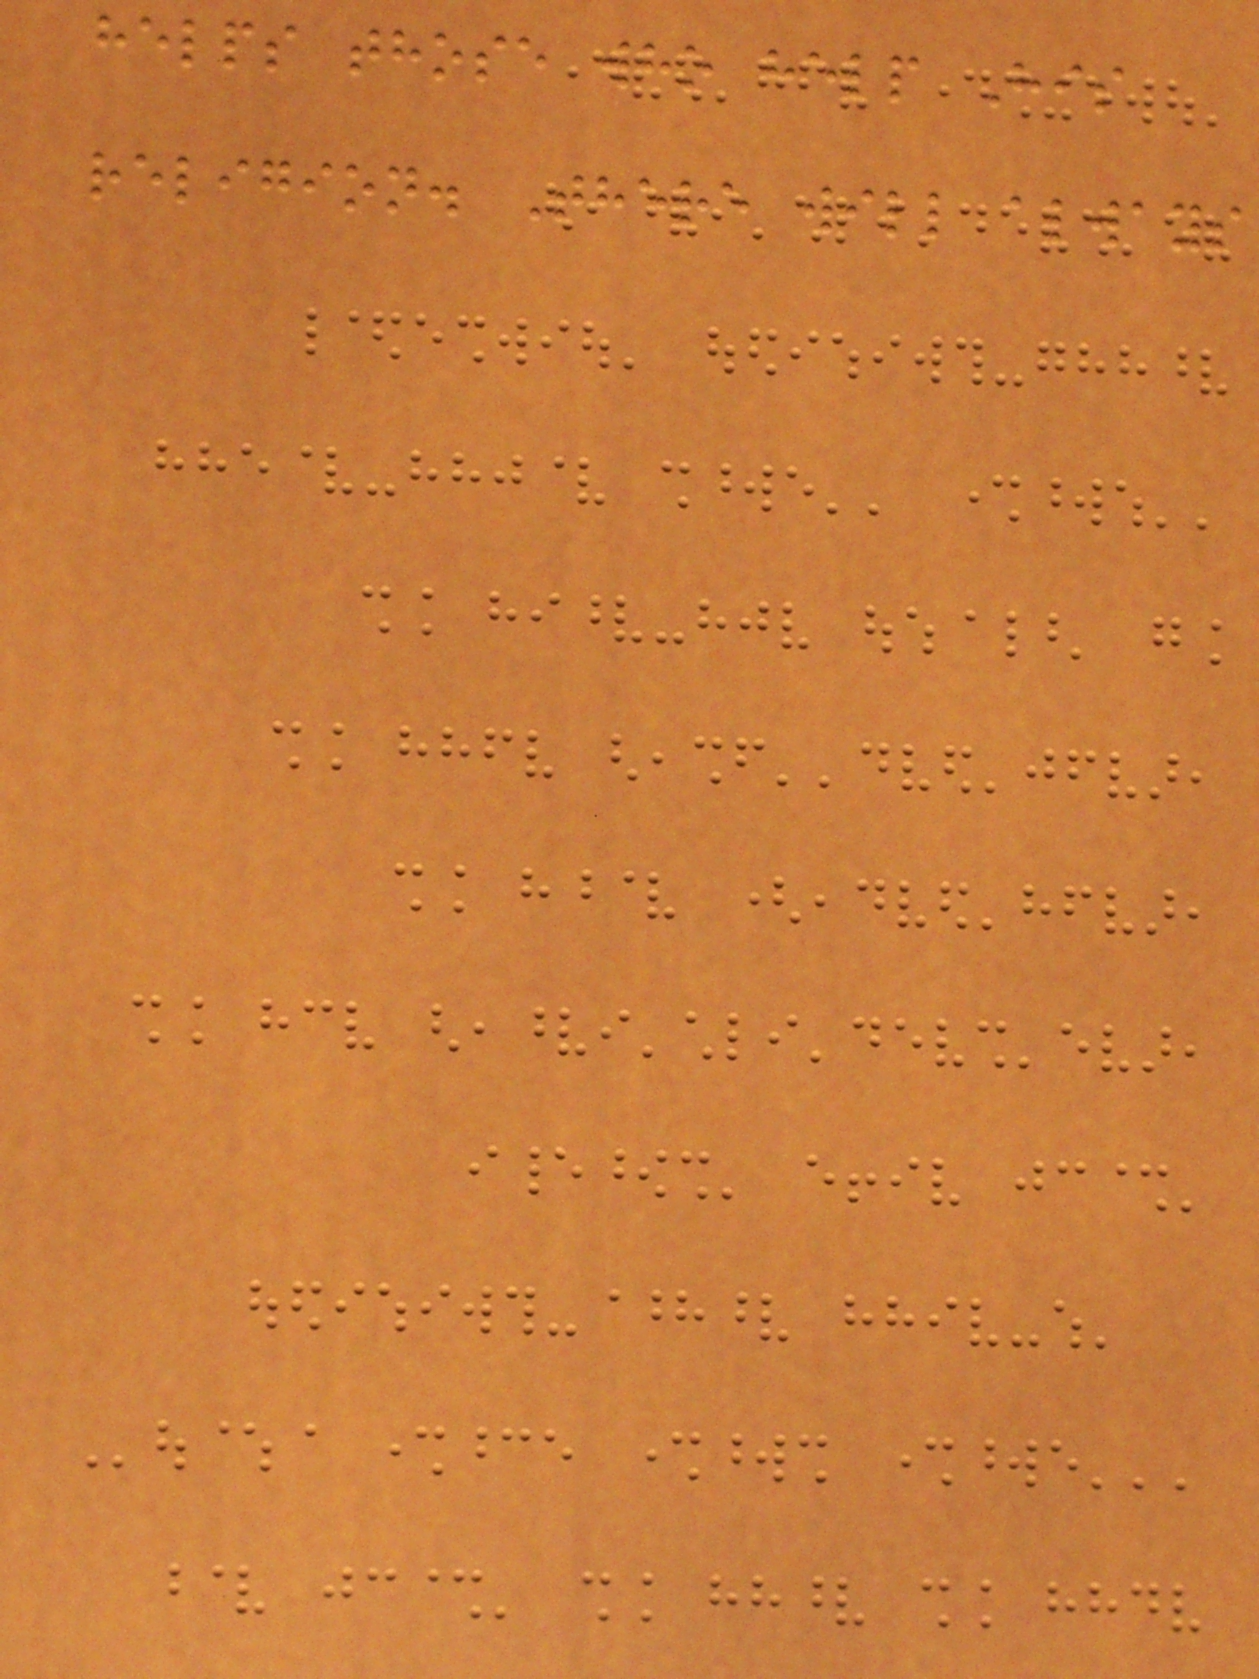helps those who help His
religion. There will always
